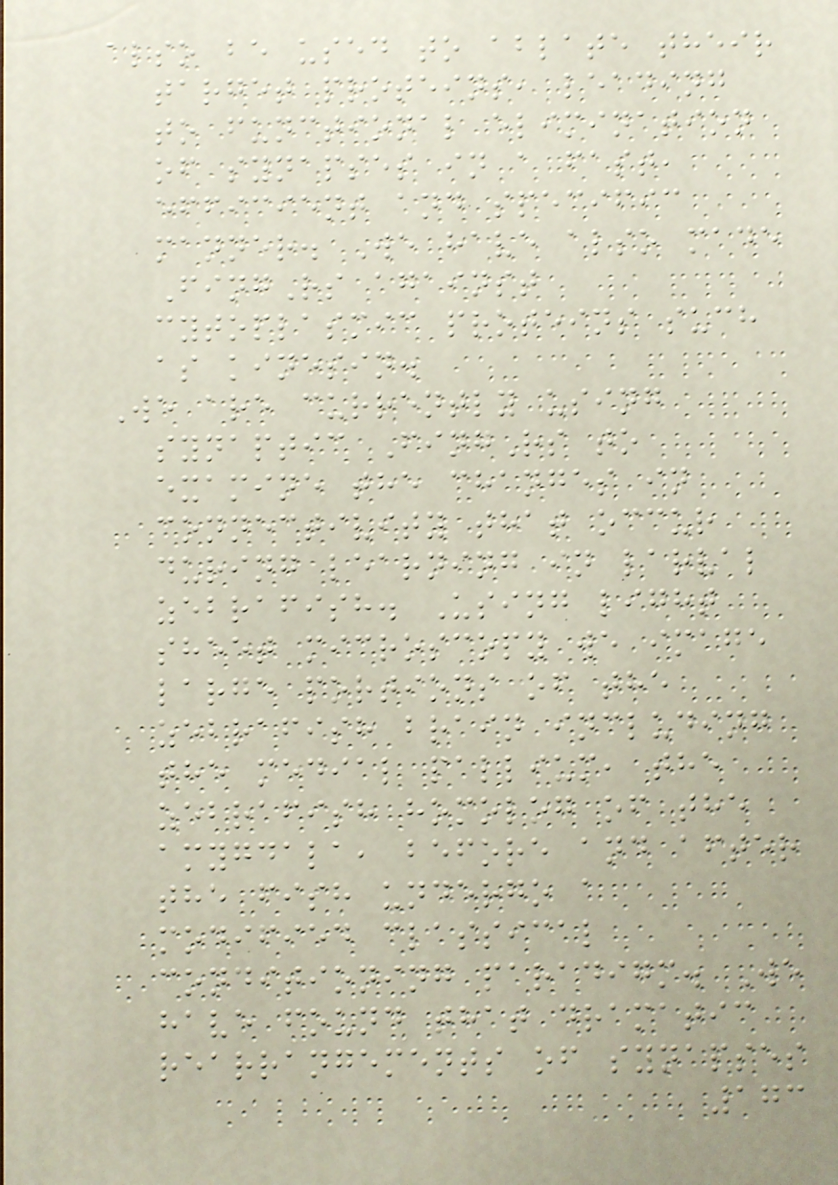also be used to ablate their
target proteins, leading
to functional elimination
of synapses in a fast,
efficient and specific
manner. We have also made
FingRs against
cytoplasmic proteins such
as kinesin.
We are currently using
synaptic FingRs to
examine the changes in
connectivity that occur
during learning in larval
zebrafish. Using light
sheet microscopy we image
large portions of the
zebrafish brain including
the medial pallium, the
zebrafish homolog of the
amygdala, before and after
the fish undergo a
modified classical
conditioning paradigm. We
have found that dramatic
rearrangements of synapses
173
